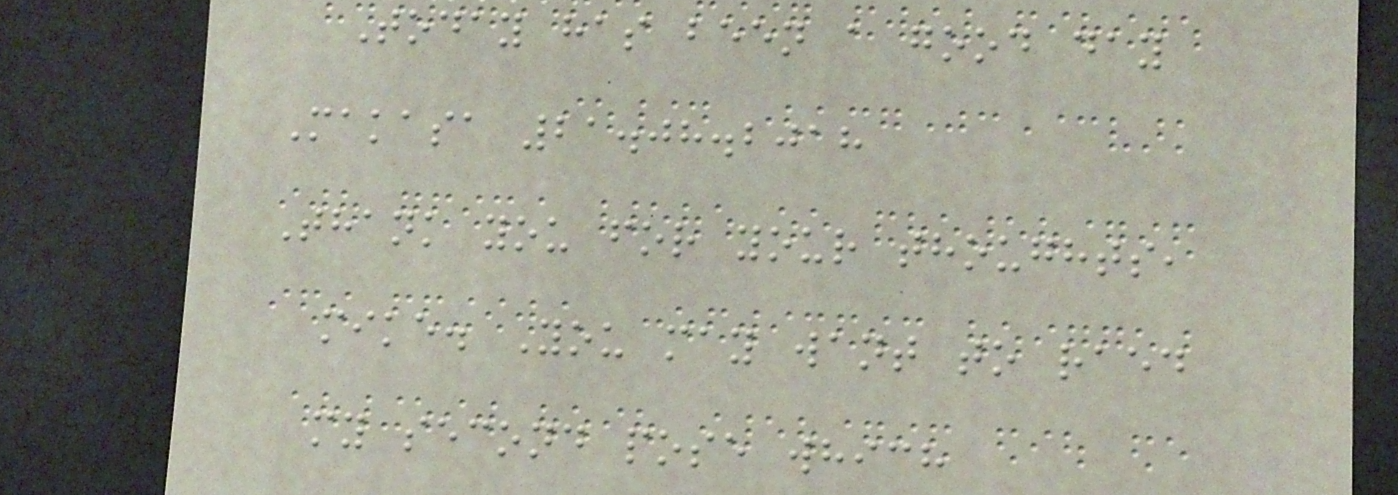Today has been a good day
Makasa 21.08.2018
Thank you for your thoughts,
mike. You may want to raed
my second pose which
